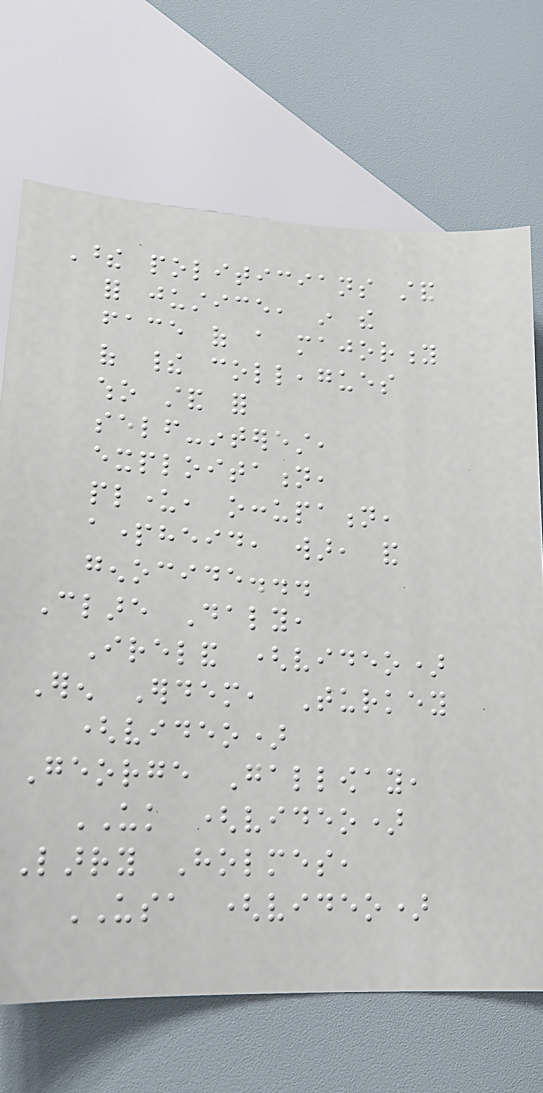These politicians stand
for justice, in the
face of a majority
of their colleagues
who stand for
self-interest,
exploitation,
plunder, occupation,
apartheid, war, and
genocide...
Clare Daly,
Ireland (video)
Eren Erdem, Turkey
(video)
George Galloway,
UK (video)
Larry Holmes,
USA (video)
